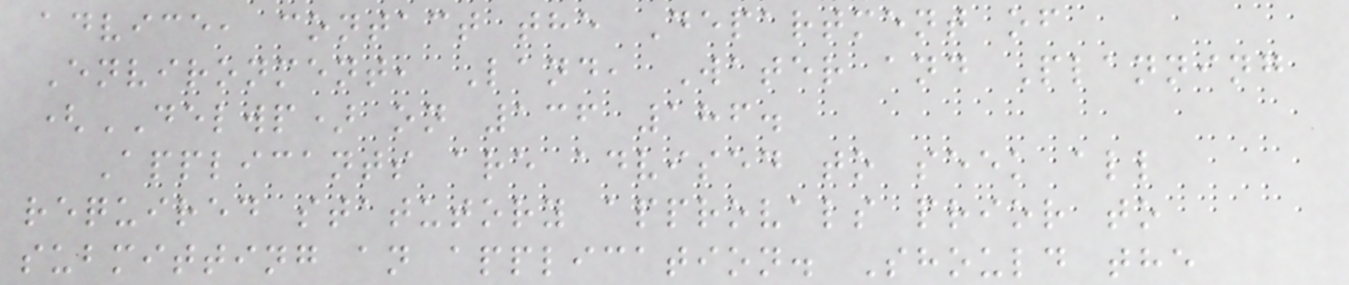advice, contact the Department of
Environment, Land, Water and Planning
(DELWP) on 136 186.
Applicants are advised to seek all
required statutory approvals prior to
submitting an application. Should the
